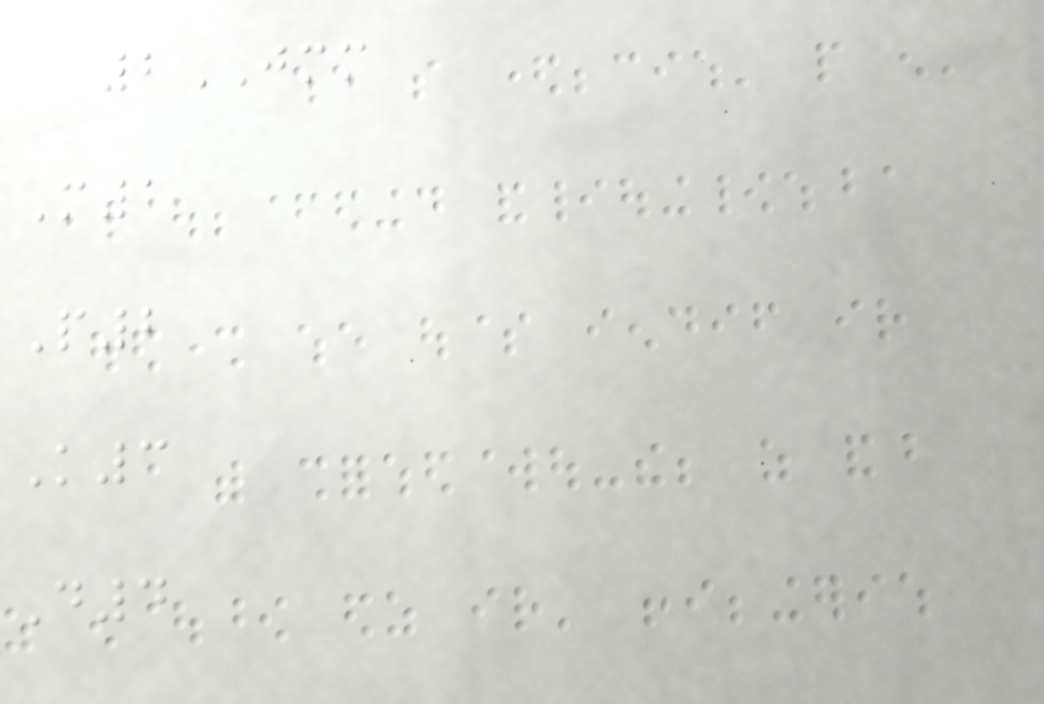2JMM
M1
P2
K3
D4
